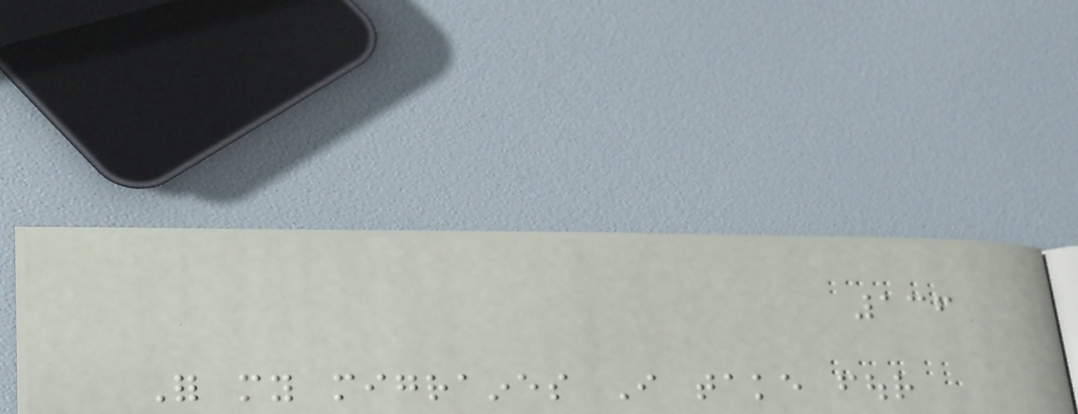136
For my migraines I take four
